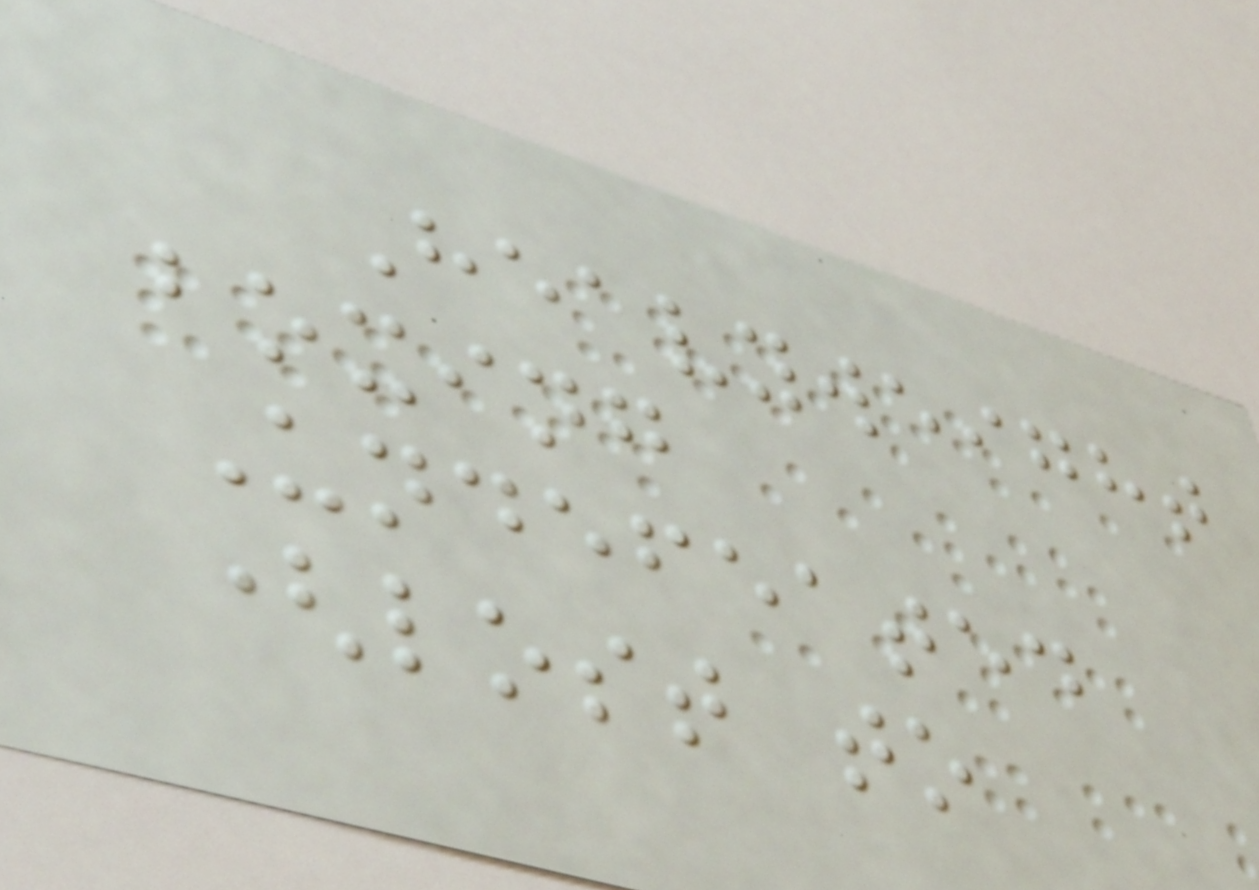Heavyweight
boxing
Undefeated
(lost to
